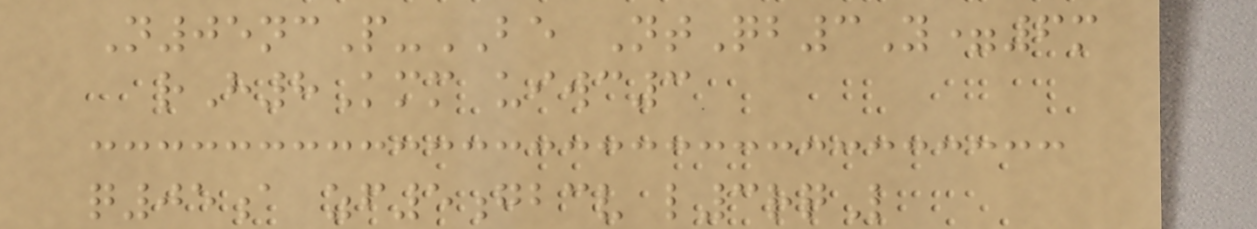N05ncP-BE NtQb3Y=6m
rH8Kmm uiwc3
q05a zf5gbcv l3rqL
